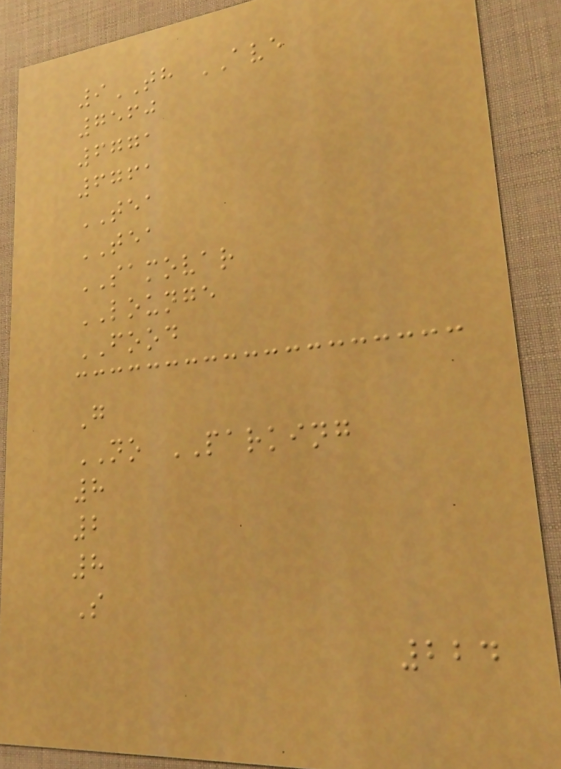9TH AVE
7560
6771
6761
TEA
TEA
SAMOVAR
LOUNGE
FOOD
G
NO PARKING
8
2
8
S
224
